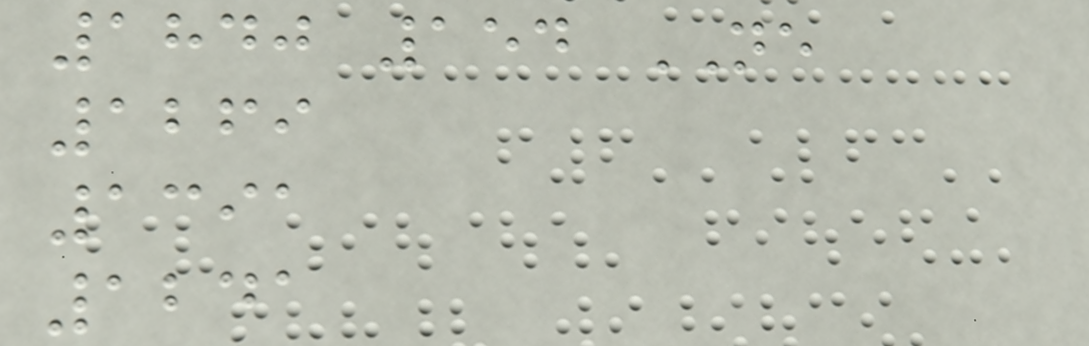1840 154 NE
1269
1391
1241
